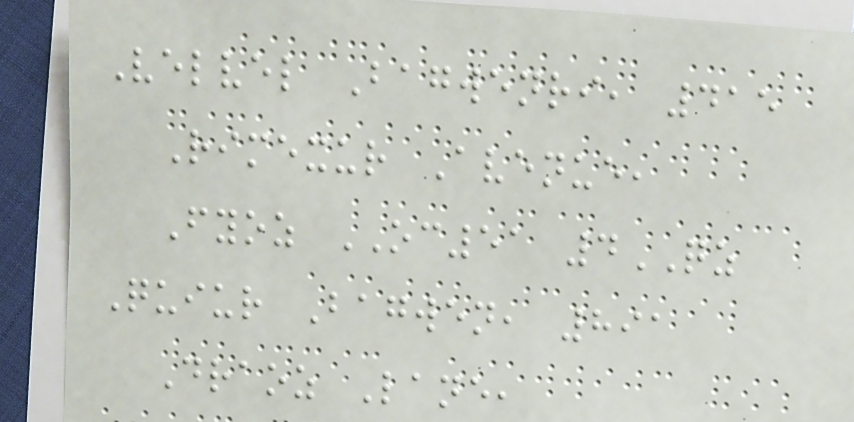Velvel Bagwenri, 415
Rimexur Avenue,
Fyoz OC51 4QZ
Quiur Bagwen, 891
Draoz Lane,
